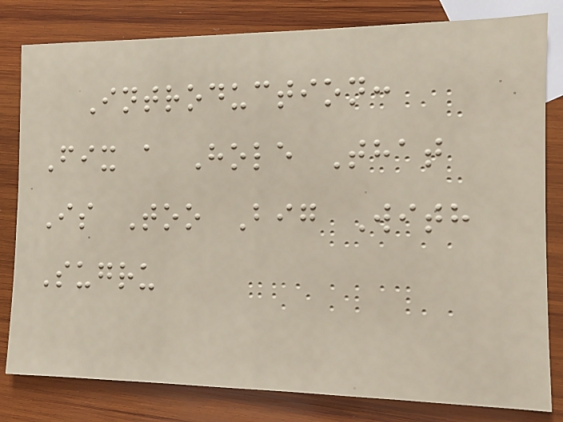Introduction:
Fix a Hole That
Is Too Big With
Sugru
